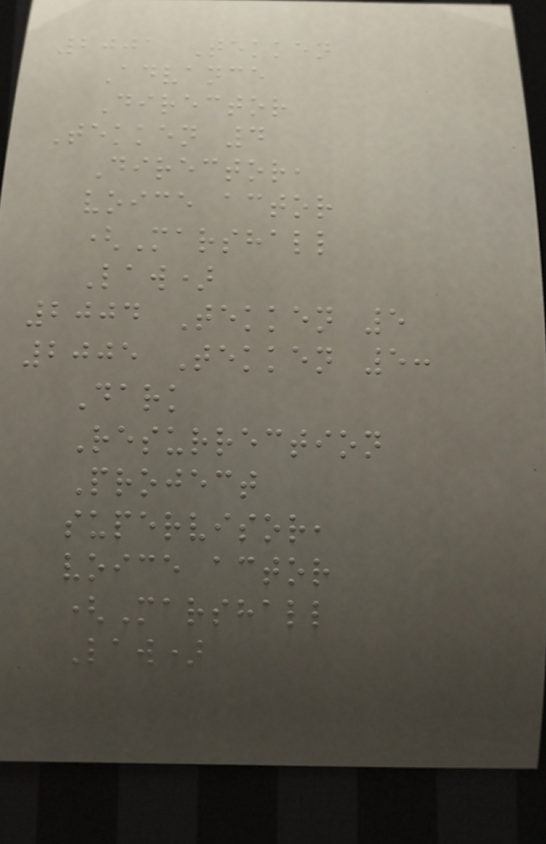2001 Tekken
Advance
Director
Tekken 4
Director,
voice actor
(Marshall
Law)
2004 Tekken 5
2005 Tekken 5:
Dark
Resurrection
Project
supervisor,
voice actor
(Marshall
Law)
